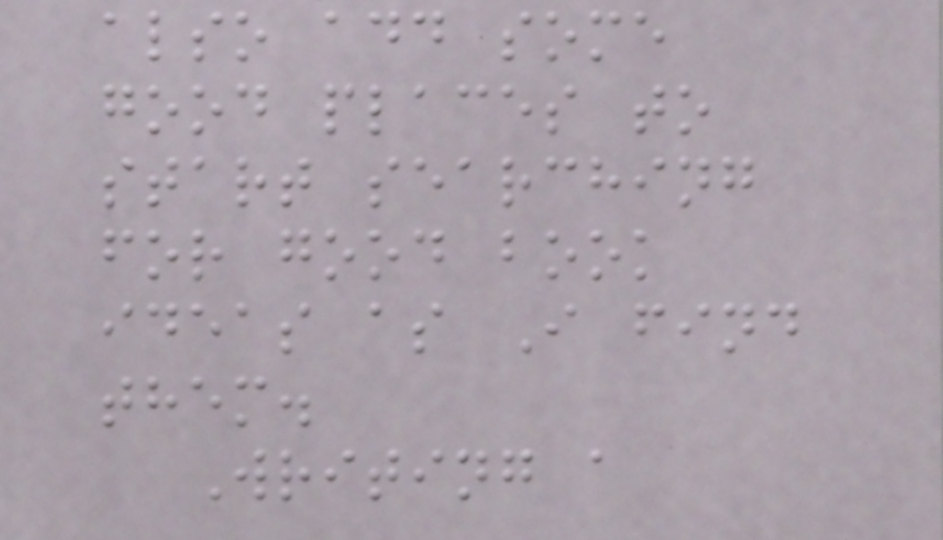also add some
good places to
start searching
for good book
ideas as I find
them.
Writing a
